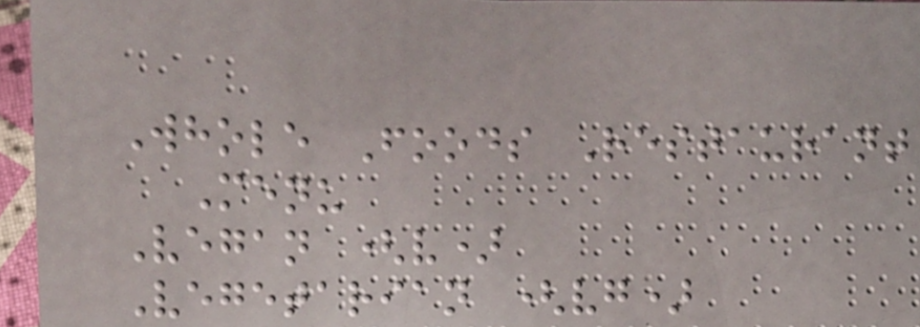Whole Foods Restaurant
Menu
Vegan (v)
Vegetarian (vg)
